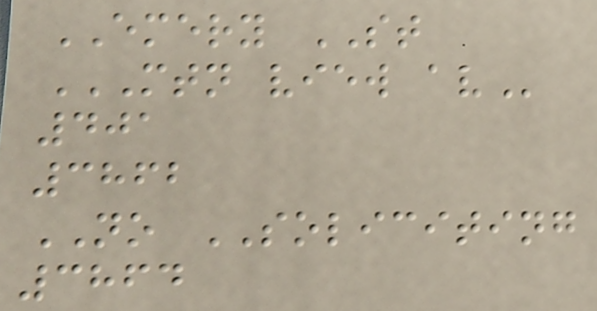EMERY ST
MTN VIEW AV
401
3862
NO SOLICITING
3864
